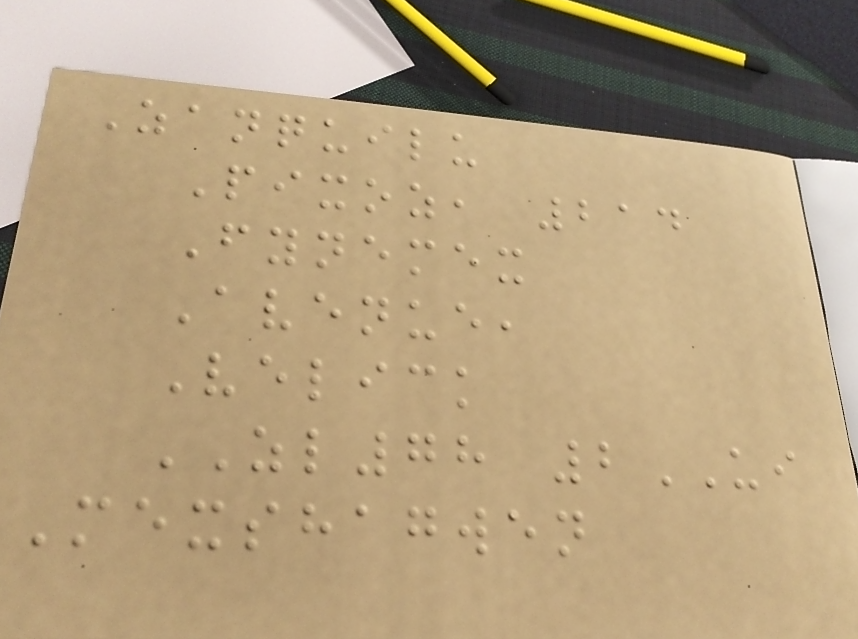Zanquilu
Pixoz, 214
Fynemex
Avenue,
Velick
ZL78 2UI
Mexshagwen
